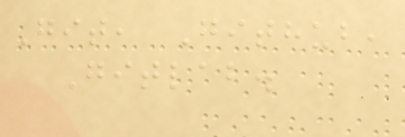Git, Github,
Gitlab.
